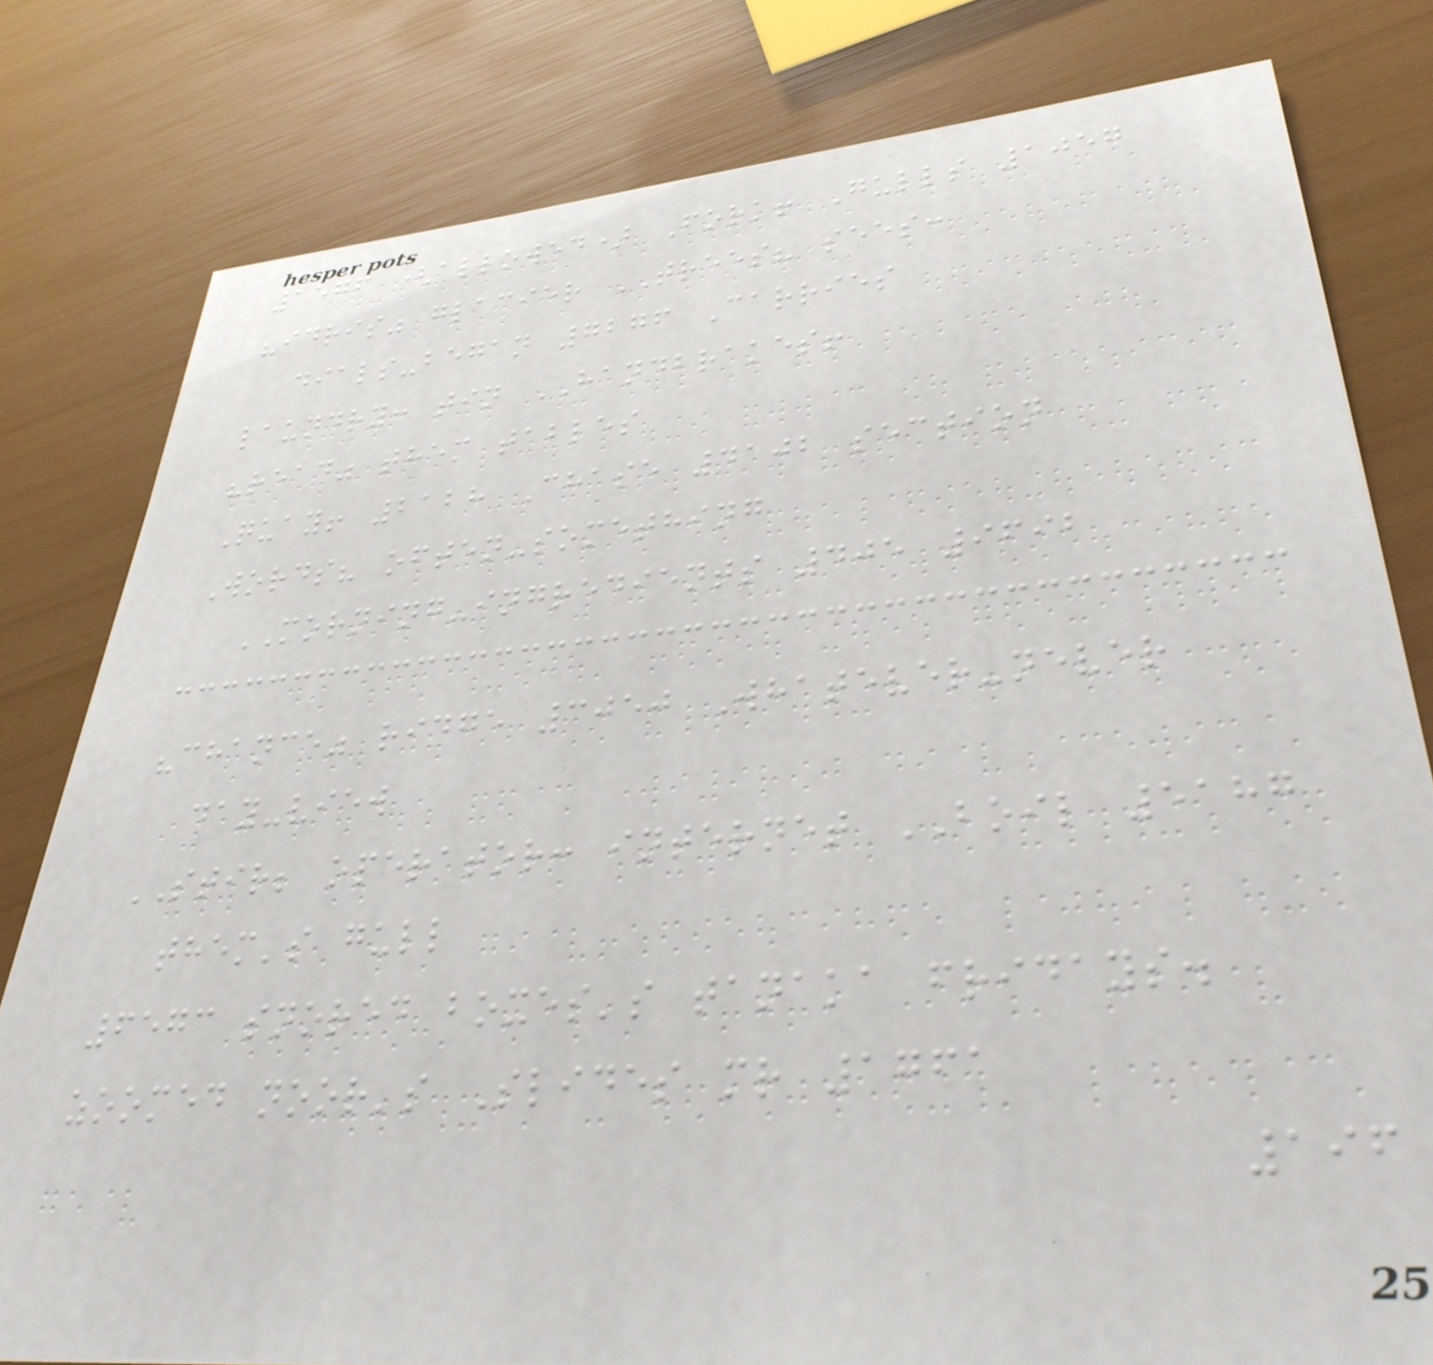1576 (allowed) Fork! Gulls 1057
"idris" glacier TREES? sees:
dials-began 7276 Carries
laundry: tin HANDBRAKES!
"read" them tables
Quay! 2128 Chase 4102 section
Words? often-something
MORNING-ingredients 405 9692
"chance" ridge 3050 Whatever-never
day-view
STIR; operator: internet BOIL 5187
them's gull
6573 snored boxes's tanaka fridays.
zoomed noor's Slides mr 1761
196
